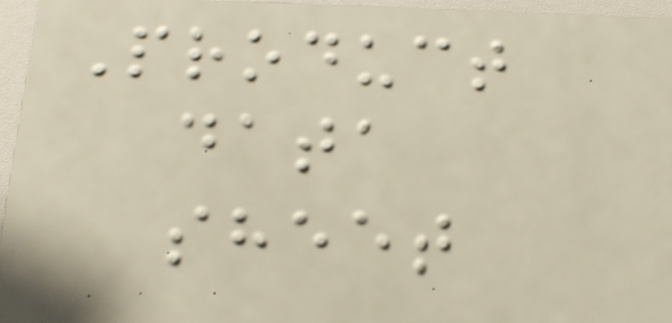Product
data
sheet
